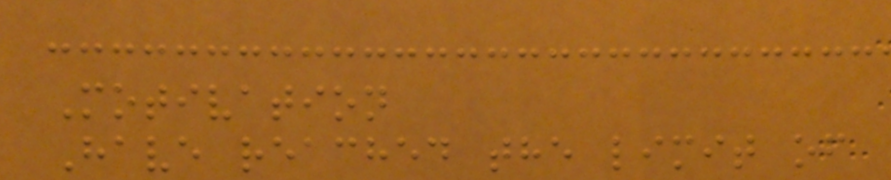Motivation
Have reached the limit of
